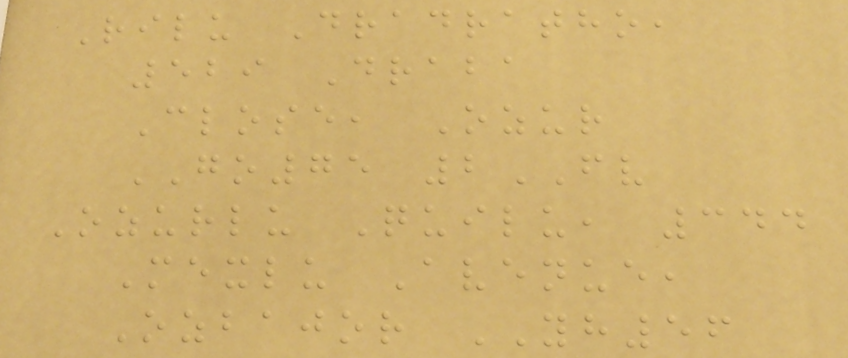Rilu Dradratho,
529 Draba
Close, Ozur
GO75 2FV
Ozurlu Quilu, 344
Mexlu Avenue,
Ozbajor YH56
